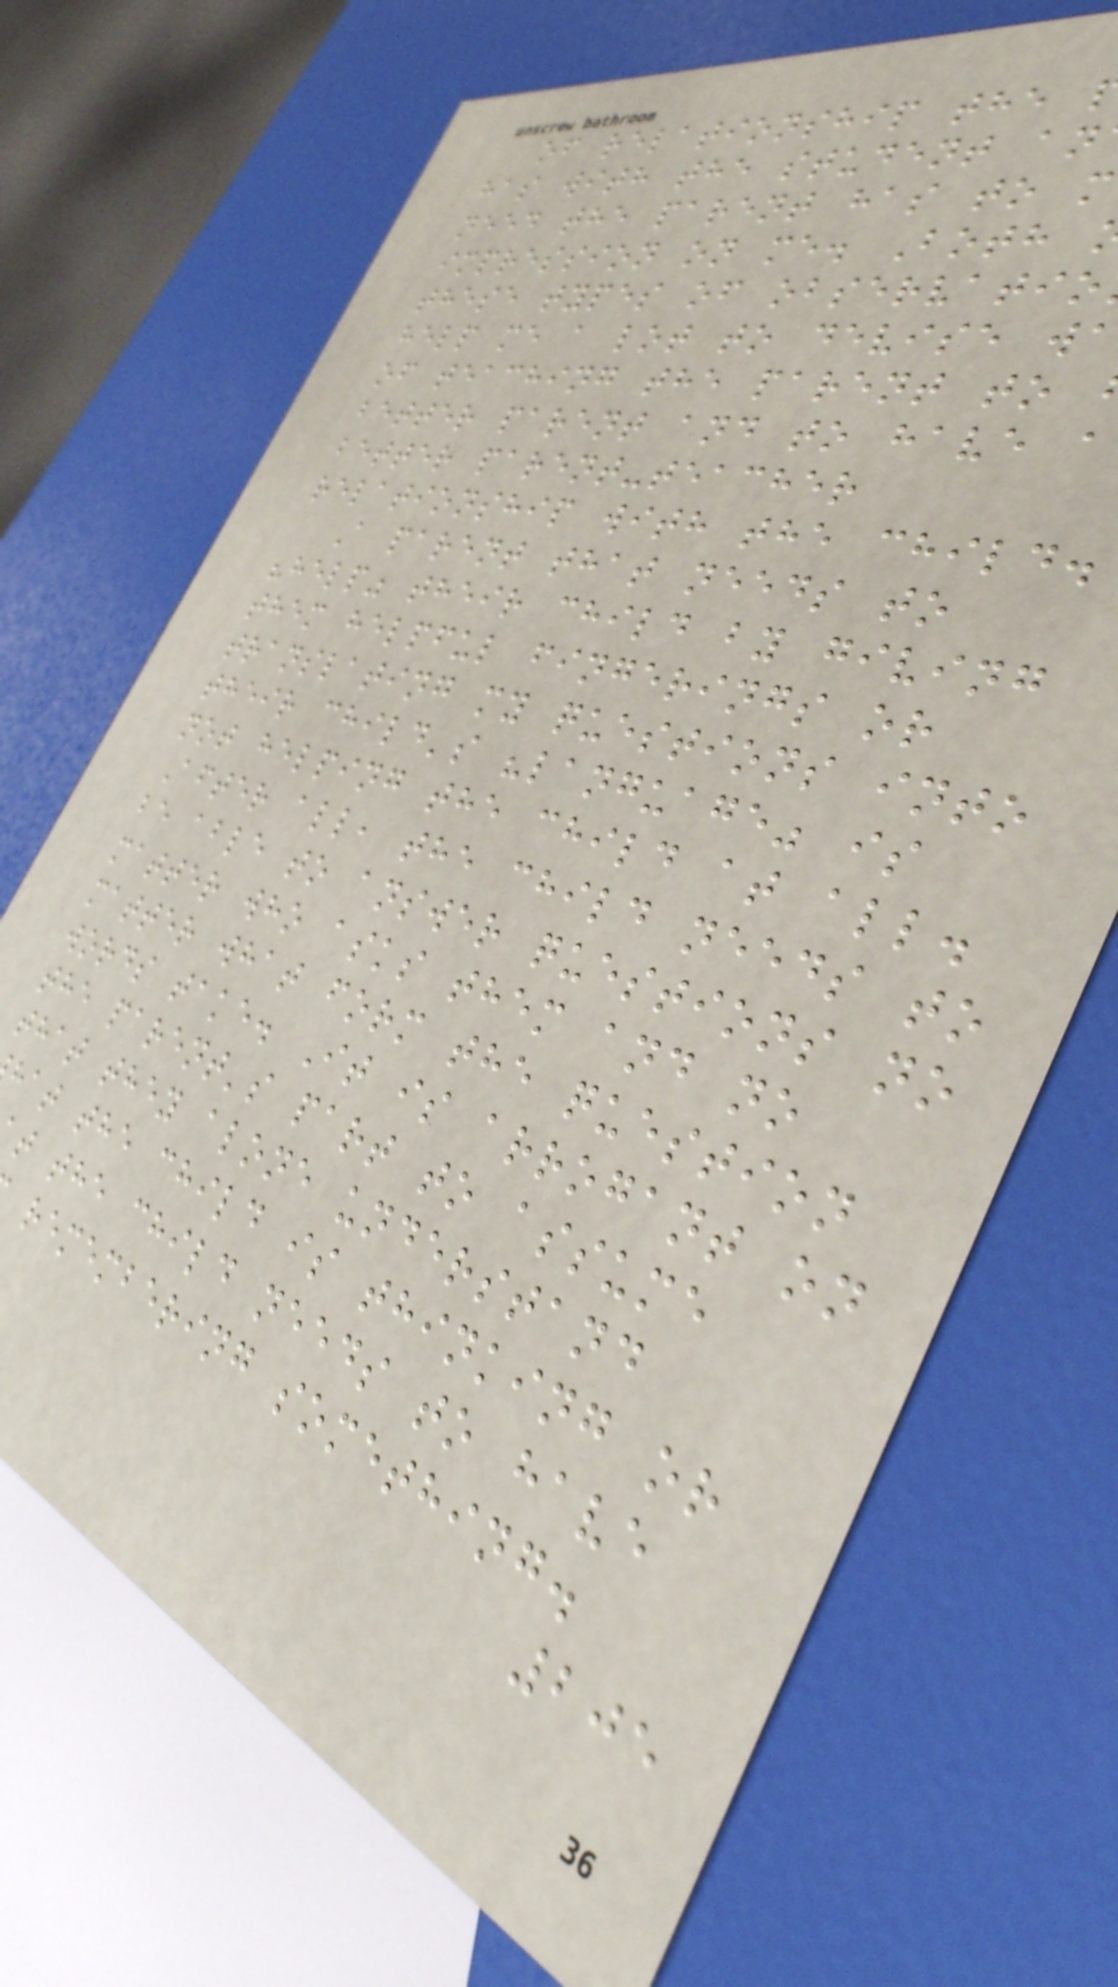of relationship the
has with the student an
need the parent has to m
impression on me. Both
these types of observatio
help me a lot to devise w
of teaching the parent to
better parent and to have a
better parent-teacher
relationship with the child.
A parent that needs to
"help" their child by giving
them helpful fingerings or
translating my questions into
their child's "language" is
not helping the child at all.
After all, the child needs to
be able to answer questions no
matter who asks them and no
matter what form the question
words take. It is arrogant on
the parent's part to assume
that they alone understand
hat the child is thinking or
t the child needs to have
remembering something.
205
